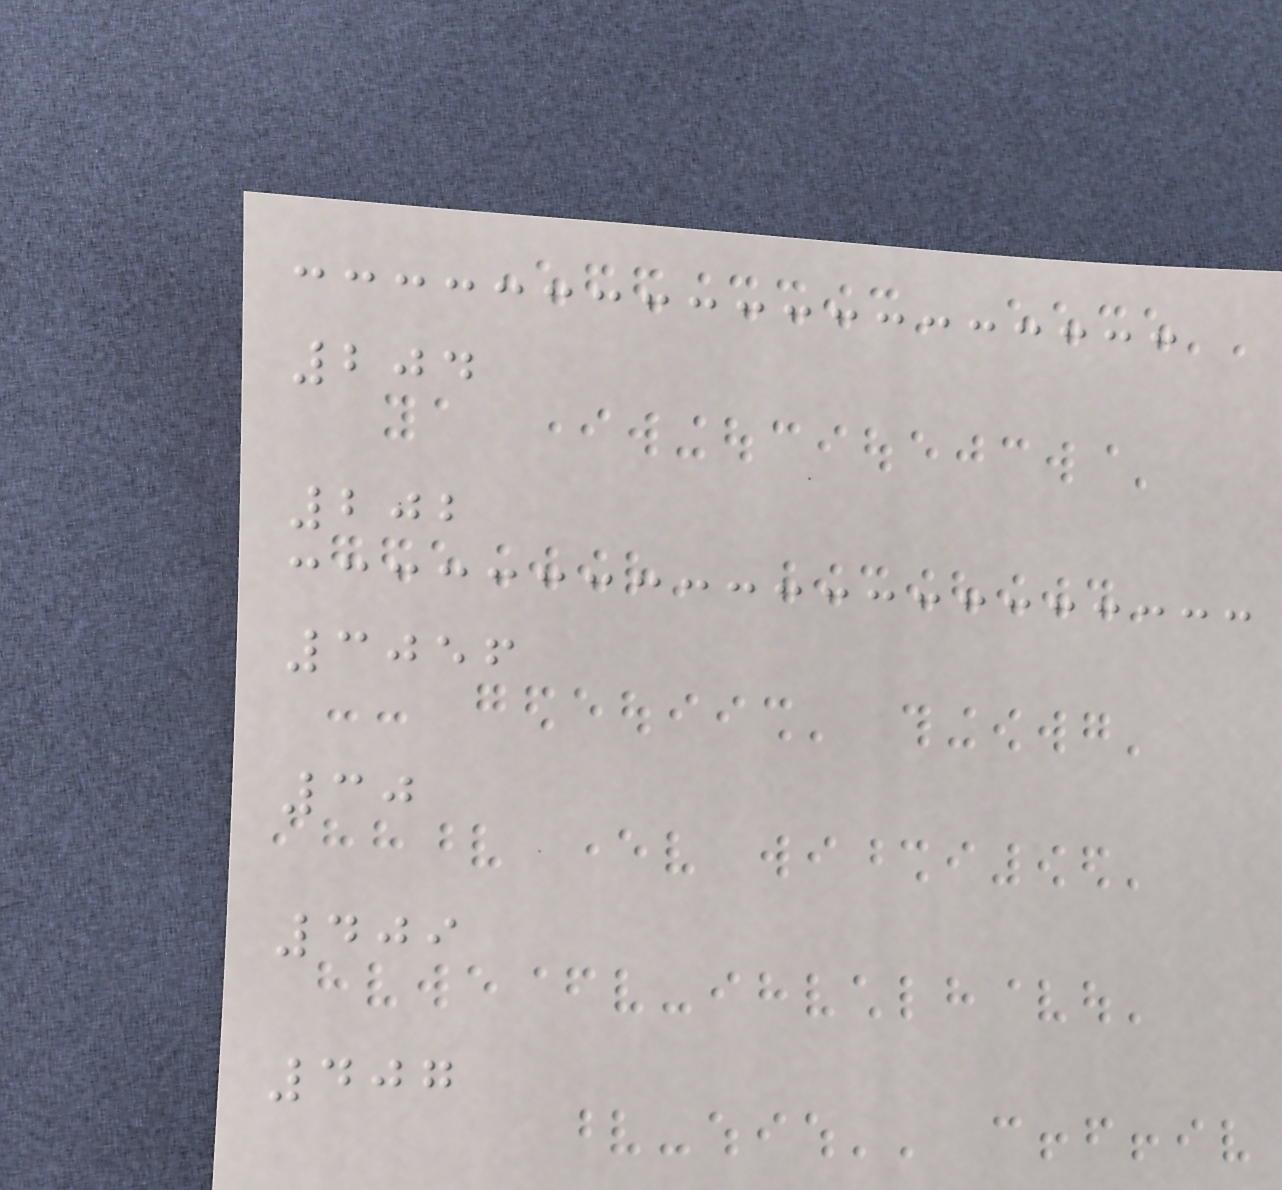204
202
3056
30
409
407
